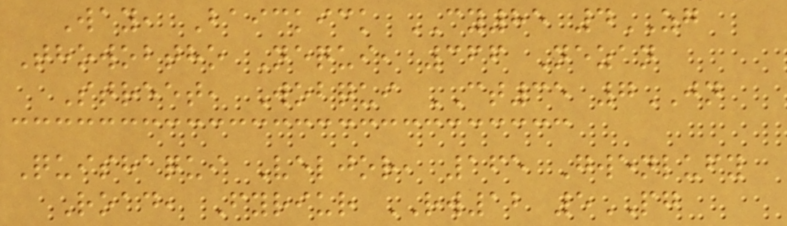Way, Baickick CY85 4ZG
Thowobtho Nequi, 366 Nezan
Street, Wobqui CT35 7JN
Quishaqui Veljor, 165 Gwenlufy
Road, Fyriur RW12 5PG
